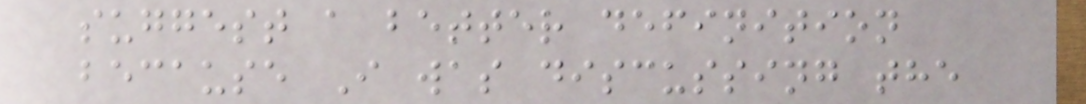suggest a better definition
because I was discussing the
